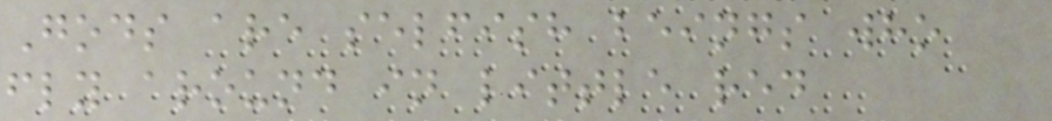Gods are selfish beings who
fly around in little red
